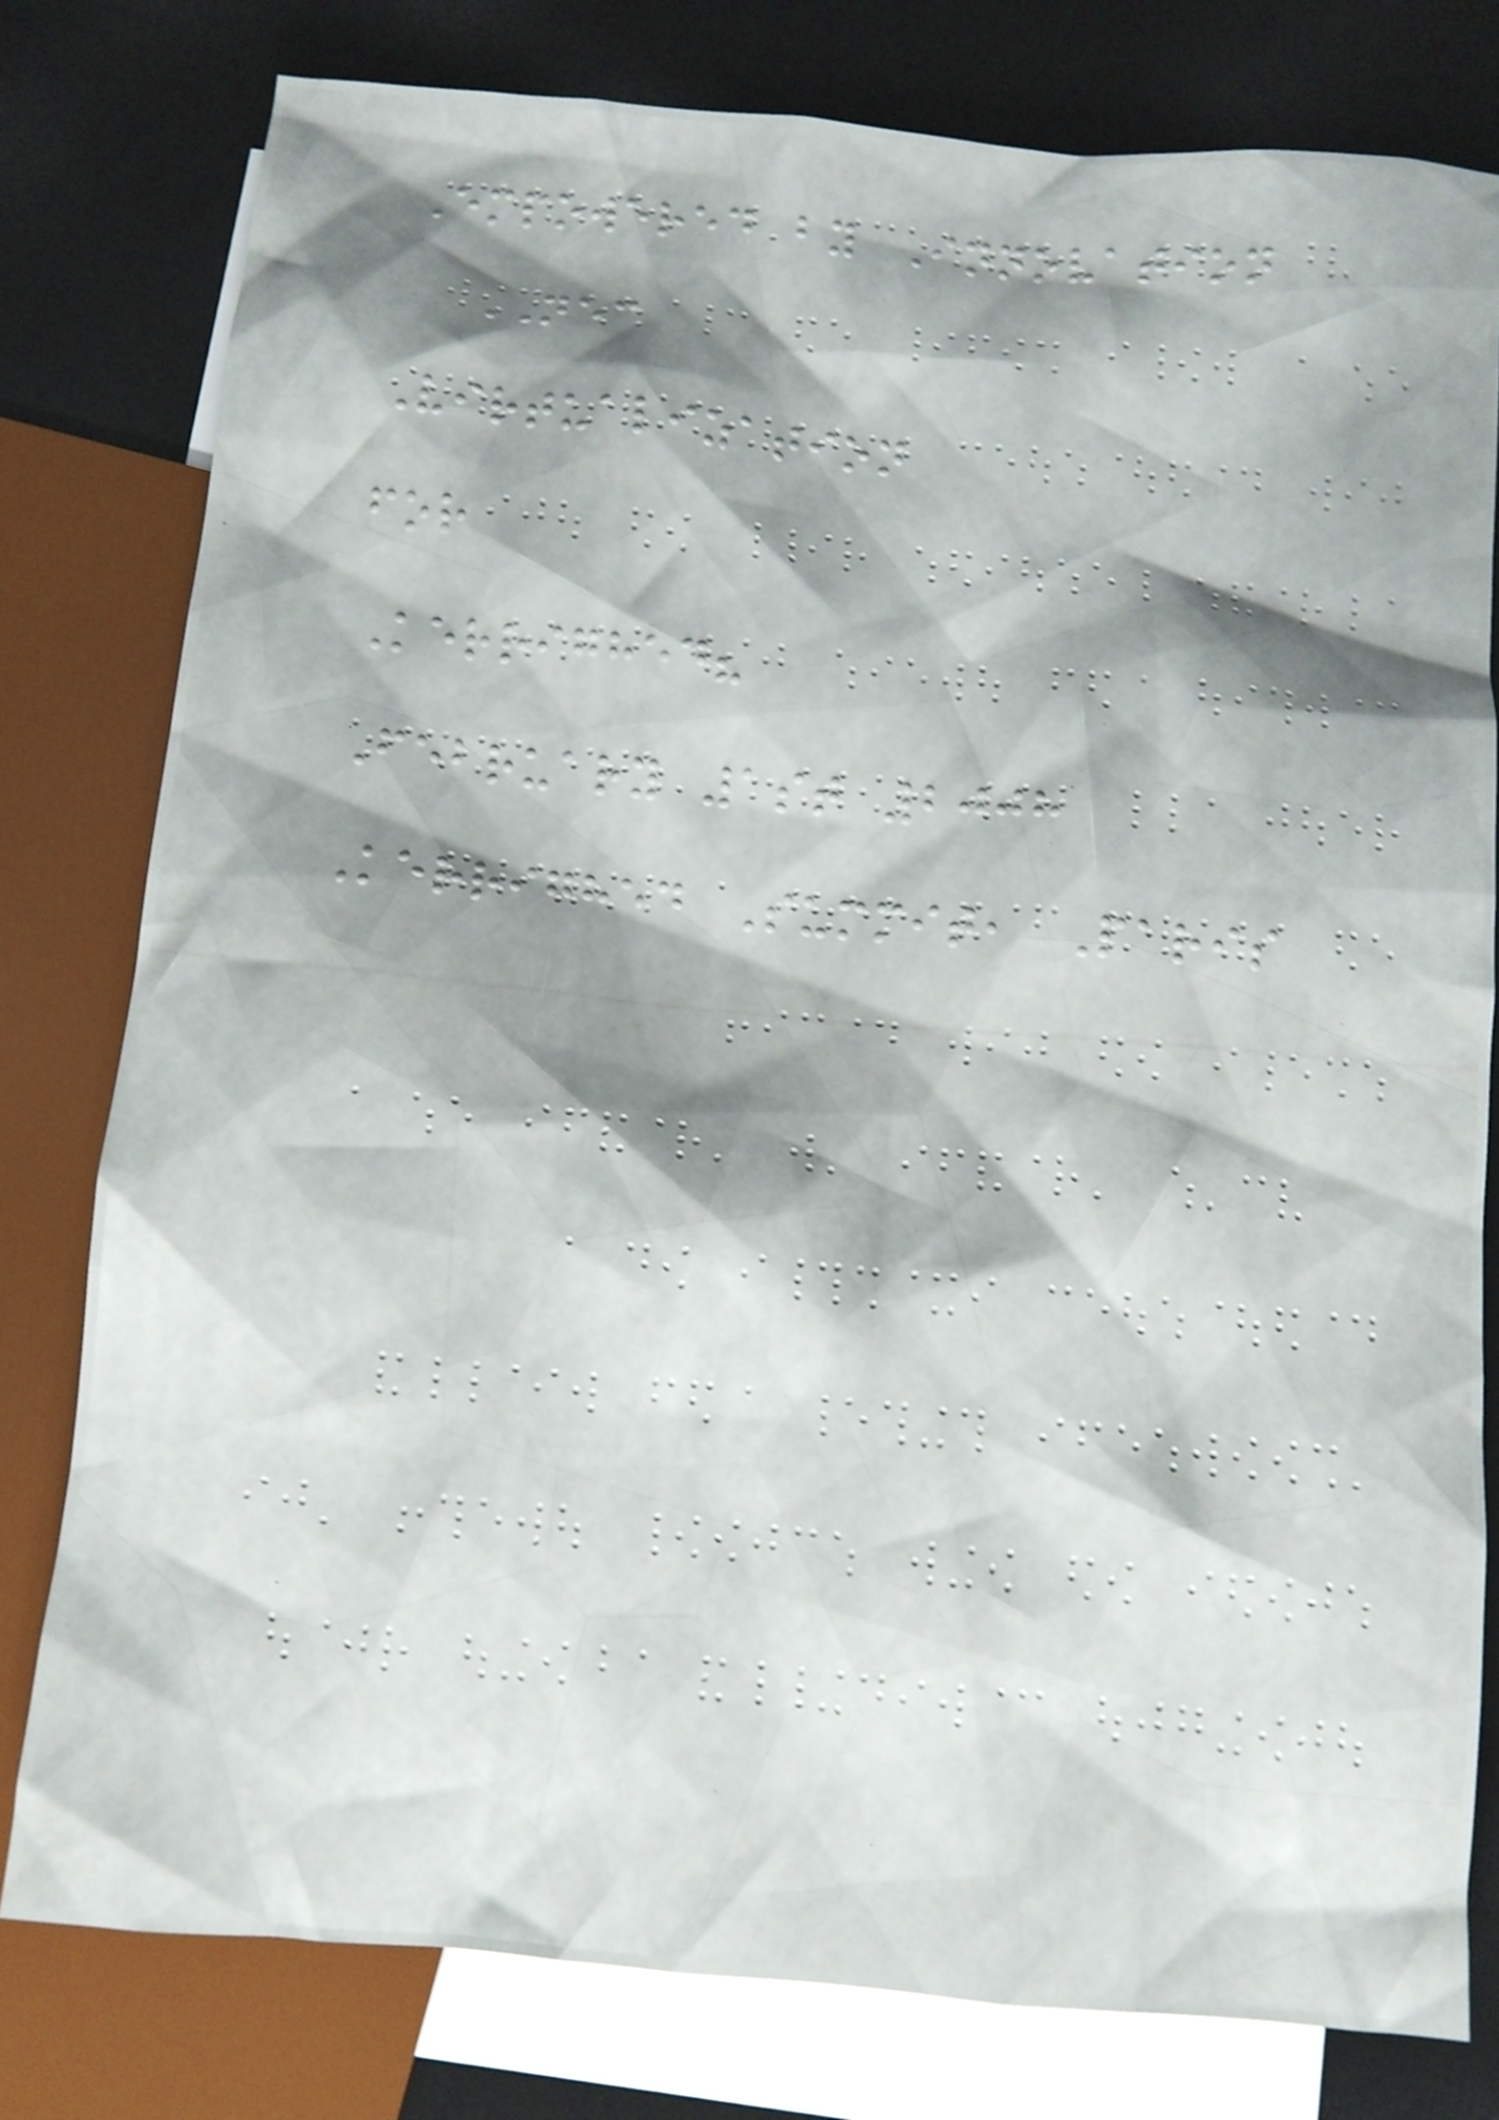Empowered by Innovation
NEC
Virtualization
for
Kerrighed?
February 1st 2008
Kerrighed Summit, Paris
